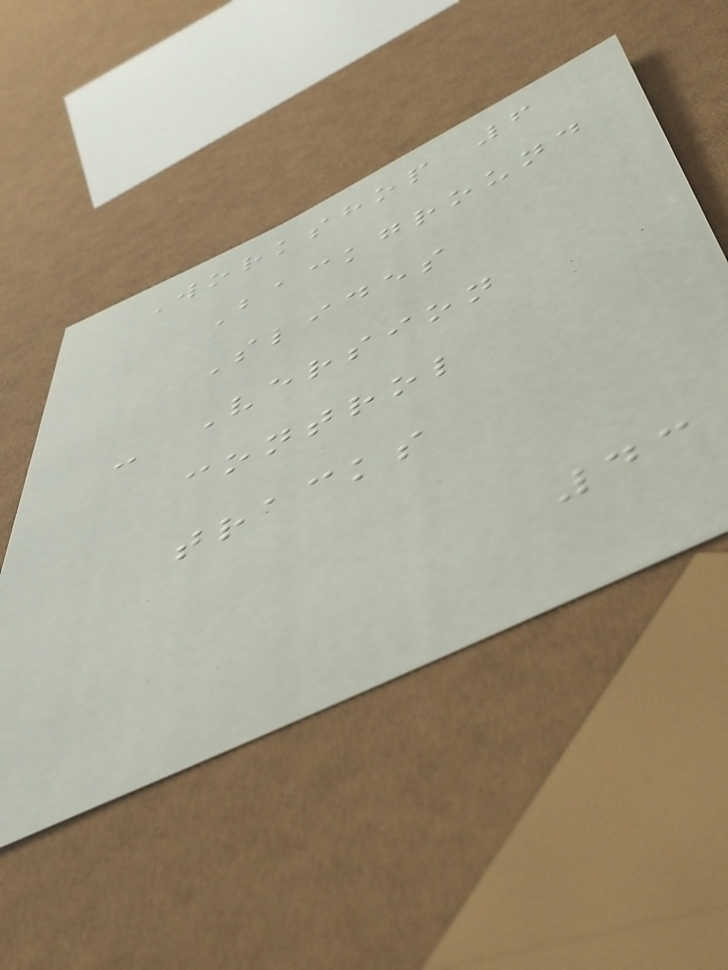Workshop 6
Background
Slides
- Version
control
tracks
43
